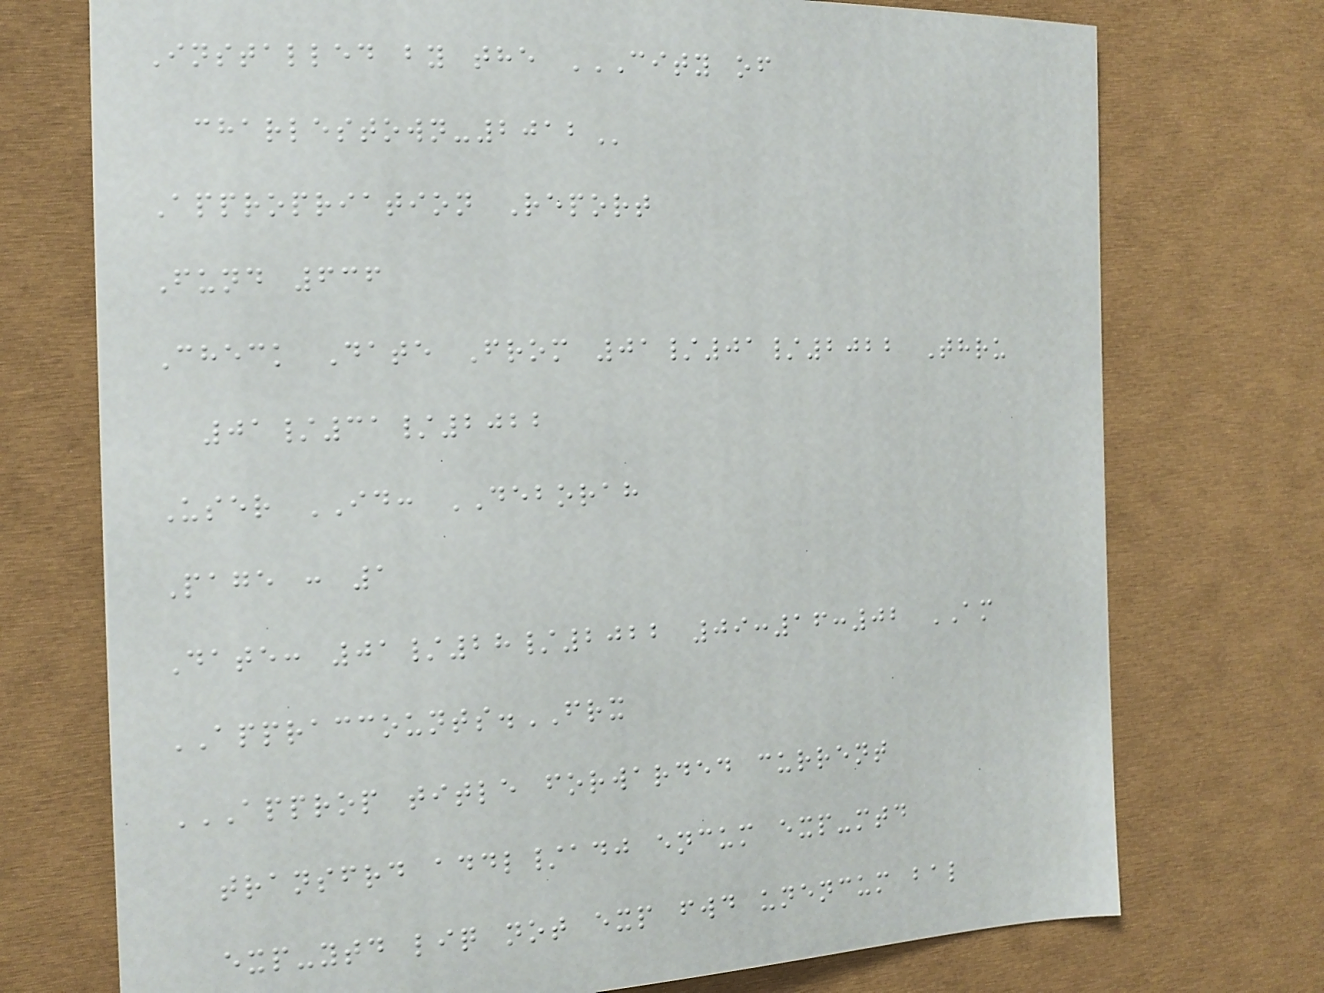Installed by the CITY OF
CHARLESTOWN-2012
Appropriation Report
Fund 636
Check Date From 01/01/2022 Thru
01/31/2022
User ID: DEBORAH
Page : 1
Date: 01/28/2022 09:16:02 AM
APPRACCOUNTS.FRX
APPROP TITLE FORWARDED CURRENT
TRANSFRD ADDL/ADJ ENCUM EXP-MTD
EXP-YTD LIQ NOT EXP FWD UNENCUM BAL
